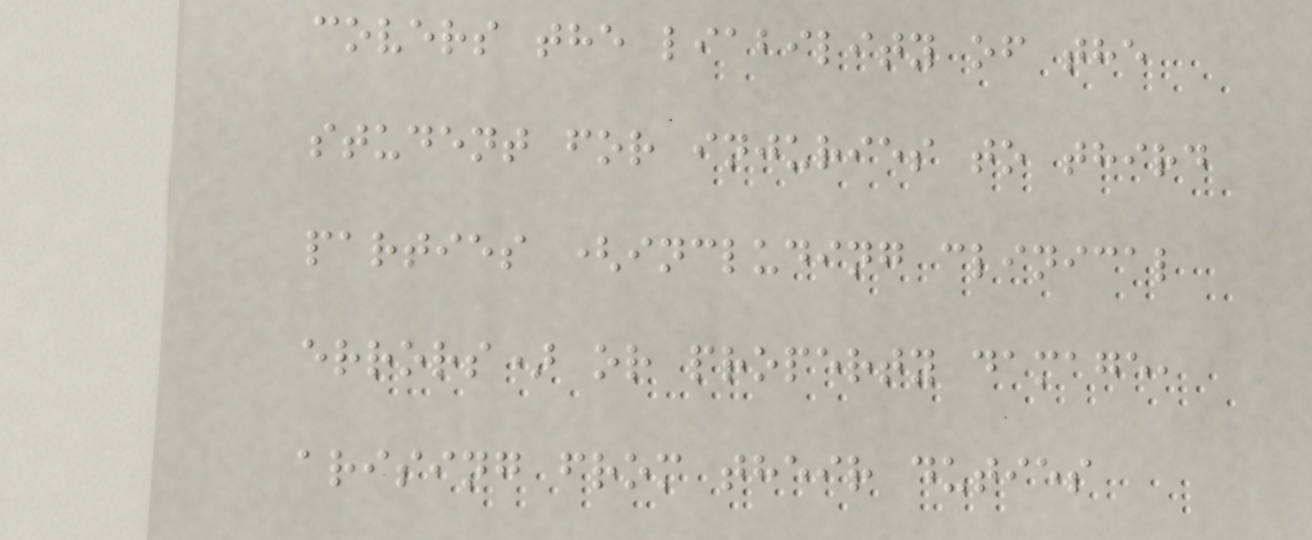covers the liability of the
student for injuries to third
parties (including clinical
errors) or property damage,
arising from their duties
